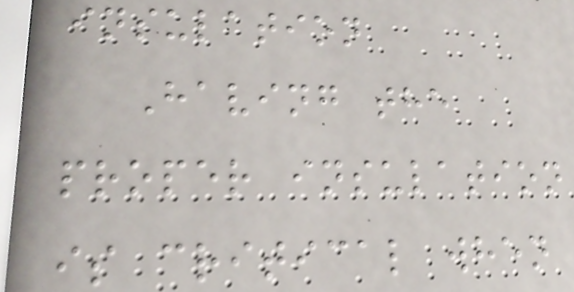insulation
Having the
proper insulation
is critical when
